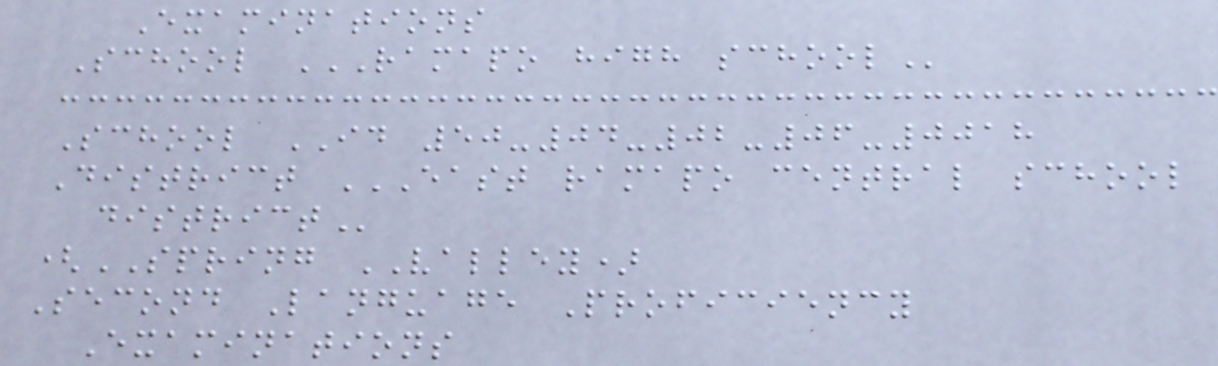Examinations
School RAMAPO HIGH SCHOOL
School ID 50-04-02-06-0018
District EAST RAMAPO CENTRAL SCHOOL
DISTRICT
(SPRING VALLEY)
Second Language Proficiency
Examinations
